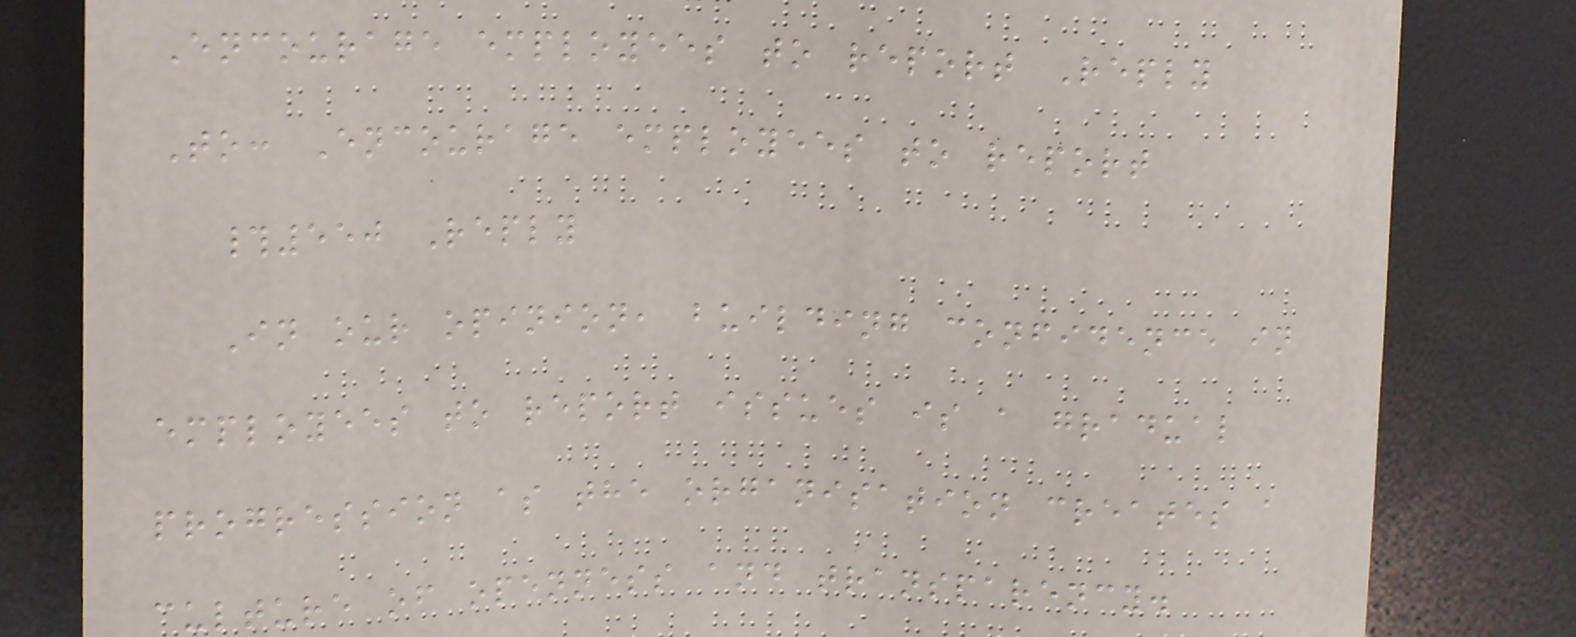Encourage employees to report Reply
To: Encourage employees to report
#550 Reply
In our opinion, building confidence in
employees to report issues is a gradual
progression as the organisation creates a
culture of openness and transparency.
